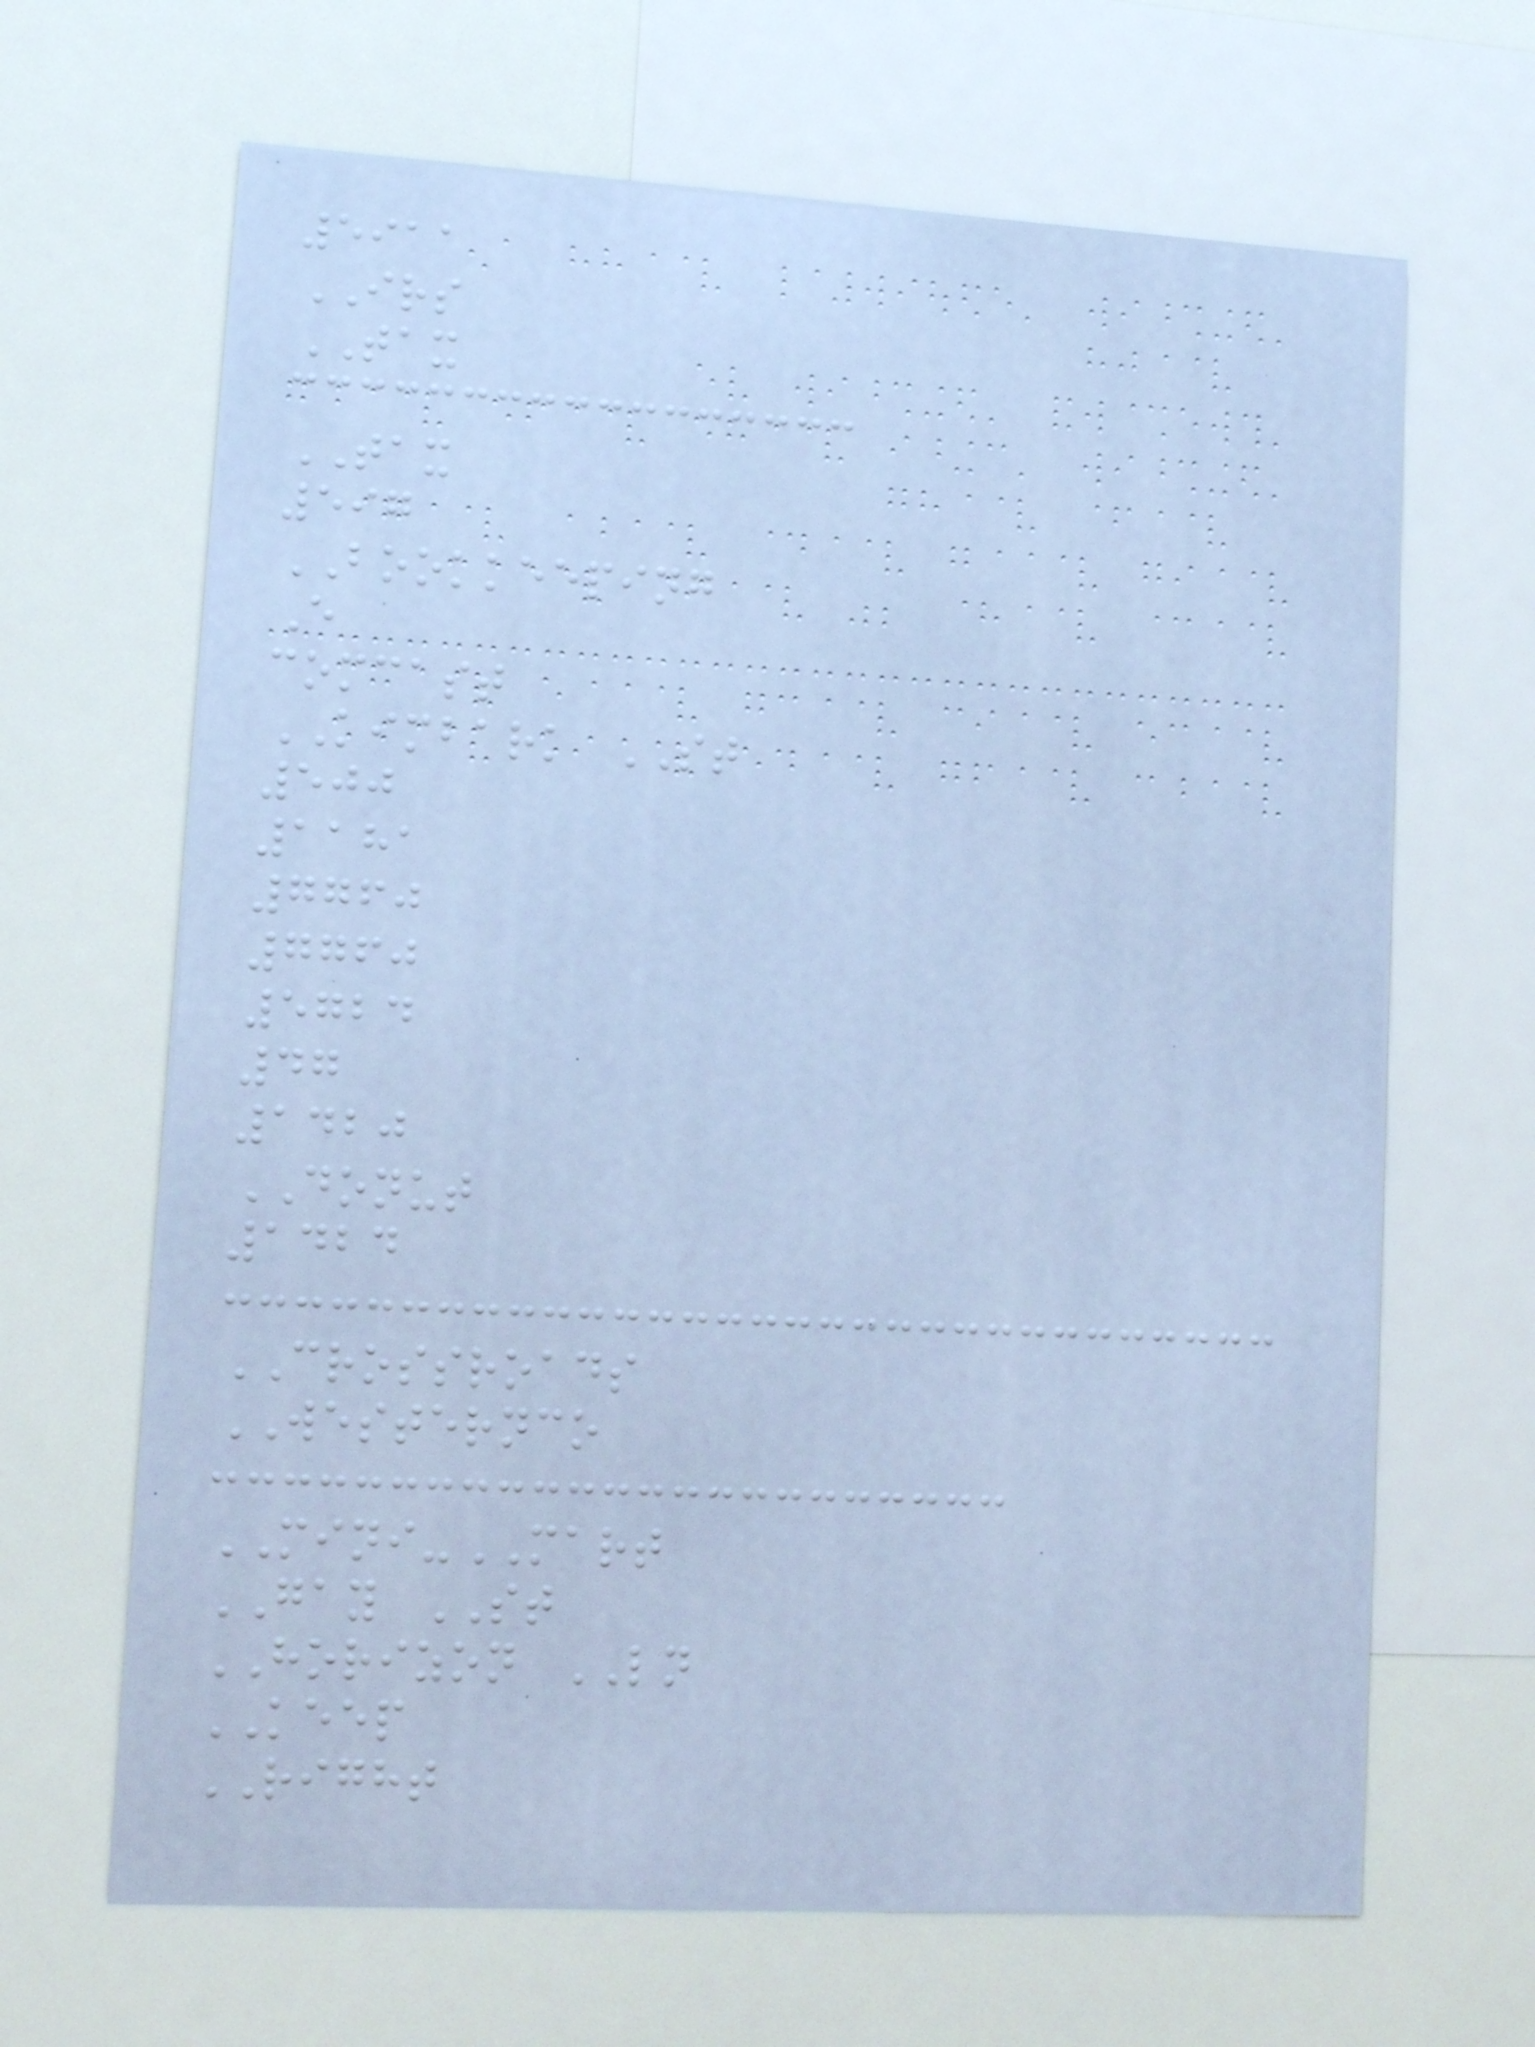5911
IRS
TAX
TAX
597
BOOKKEEPING
E
comcast
KIMBARK ST
500
1181
7760
7760
5724
47
1420
DONUT
1424
CROSSROADS
WESTERNCO
MINI-MART
GAY ST
HORIZON LN
KEEP
RIGHT
